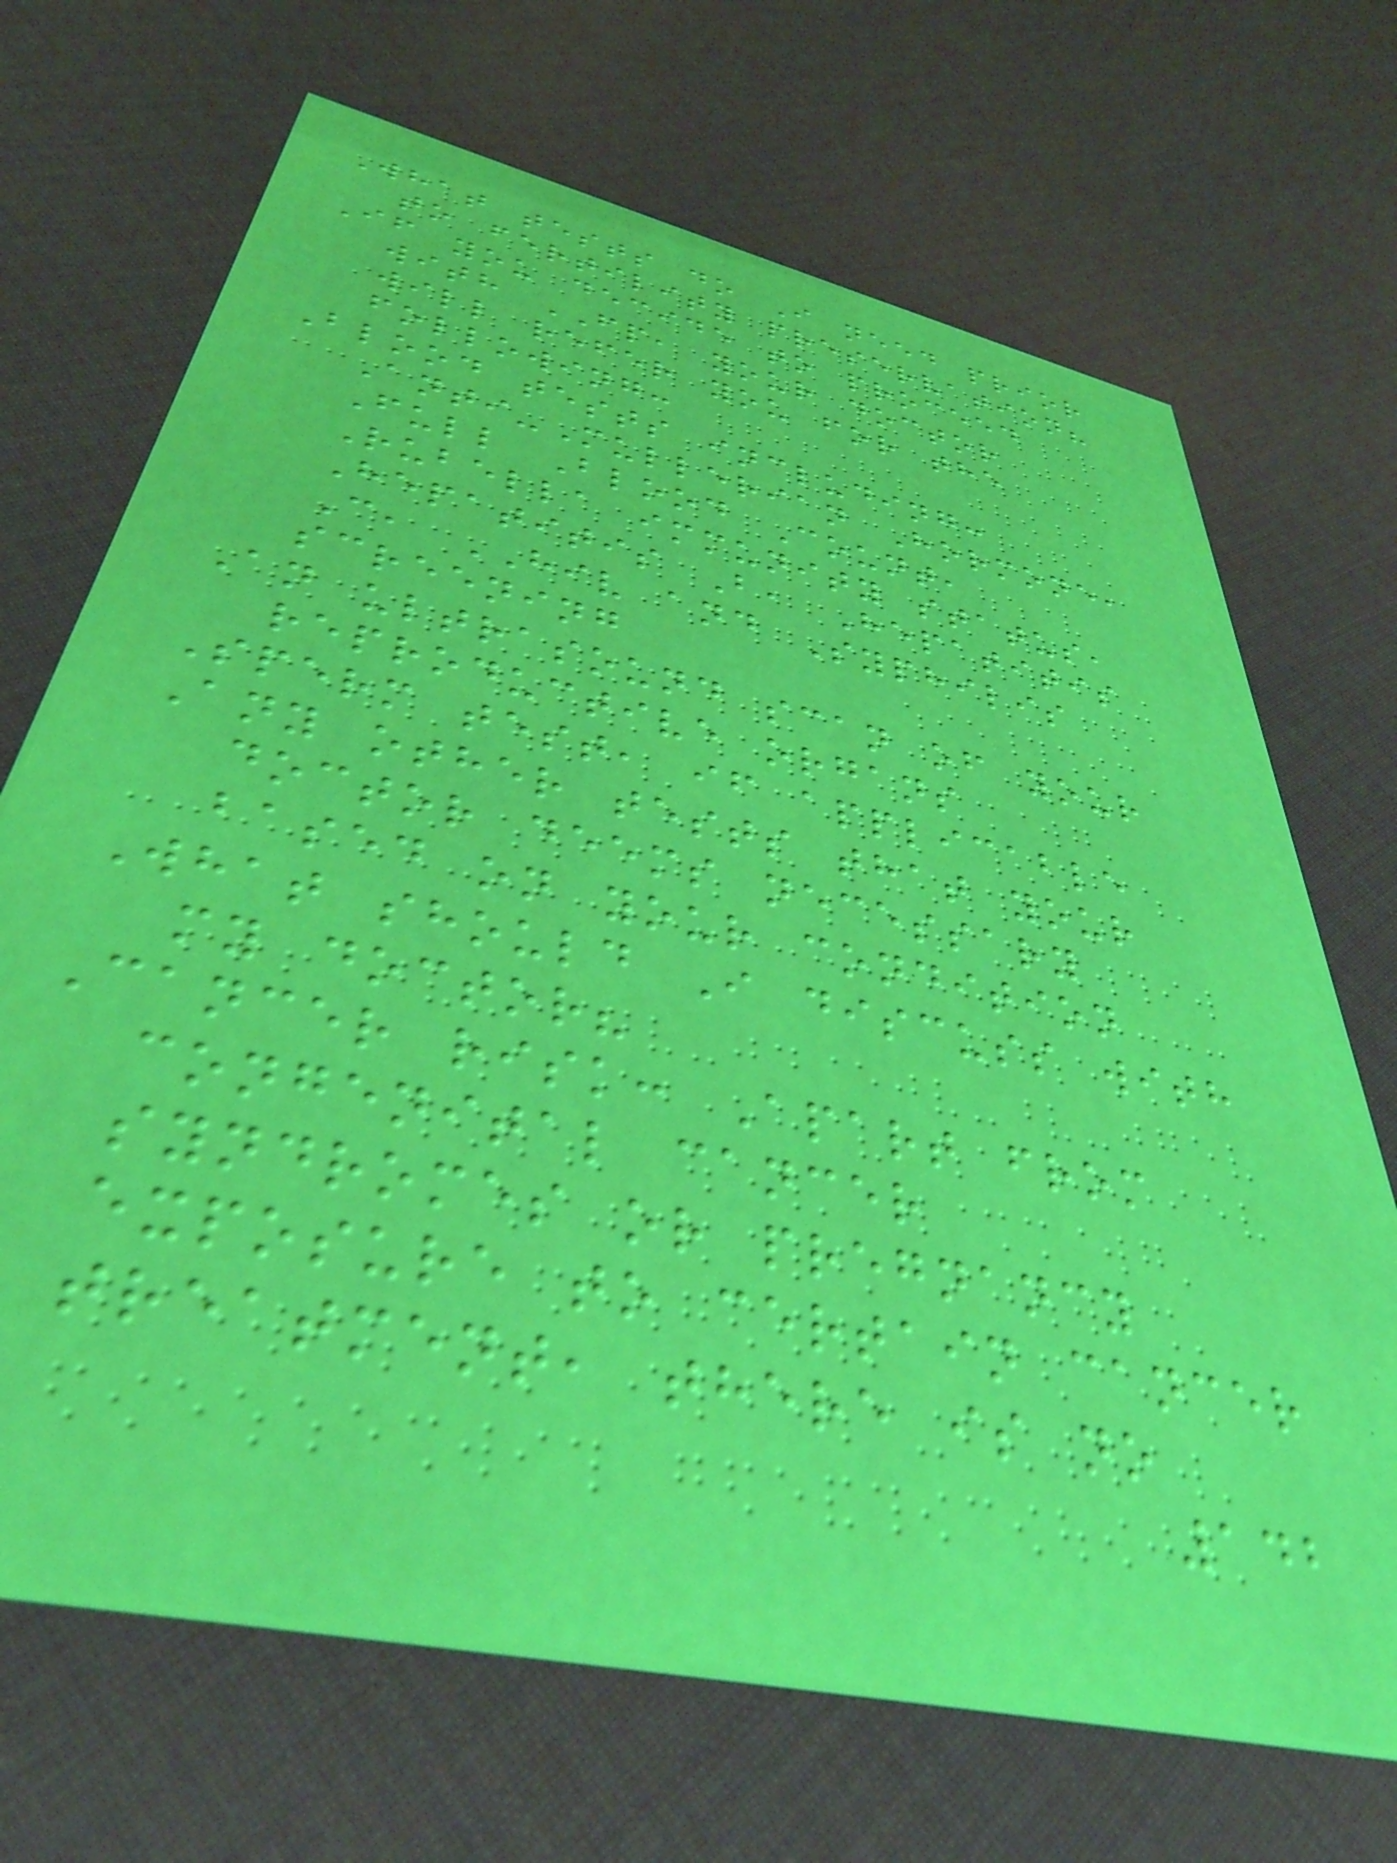What tests do I need prior
to fertility preservation?
If you decide to proceed
with FP, your doctor
will refer you for the
following:
Blood tests including:
Anti-Mullerian Hormone,
Full Blood Count,
Rubella immunity status,
Hepatitis B, Hepatitis
C, HIV and Syphilis
screening
An ultrasound scan of your
reproductive organs
Sperm test, if applicable
Any other tests that your
doctor deems necessary
based on your condition
What should I discuss with
my doctor?
Cancer risk: Apart from
congenital cancer
syndromes or pregnancy
exposure to certain cancer
treatment, there is no
142
